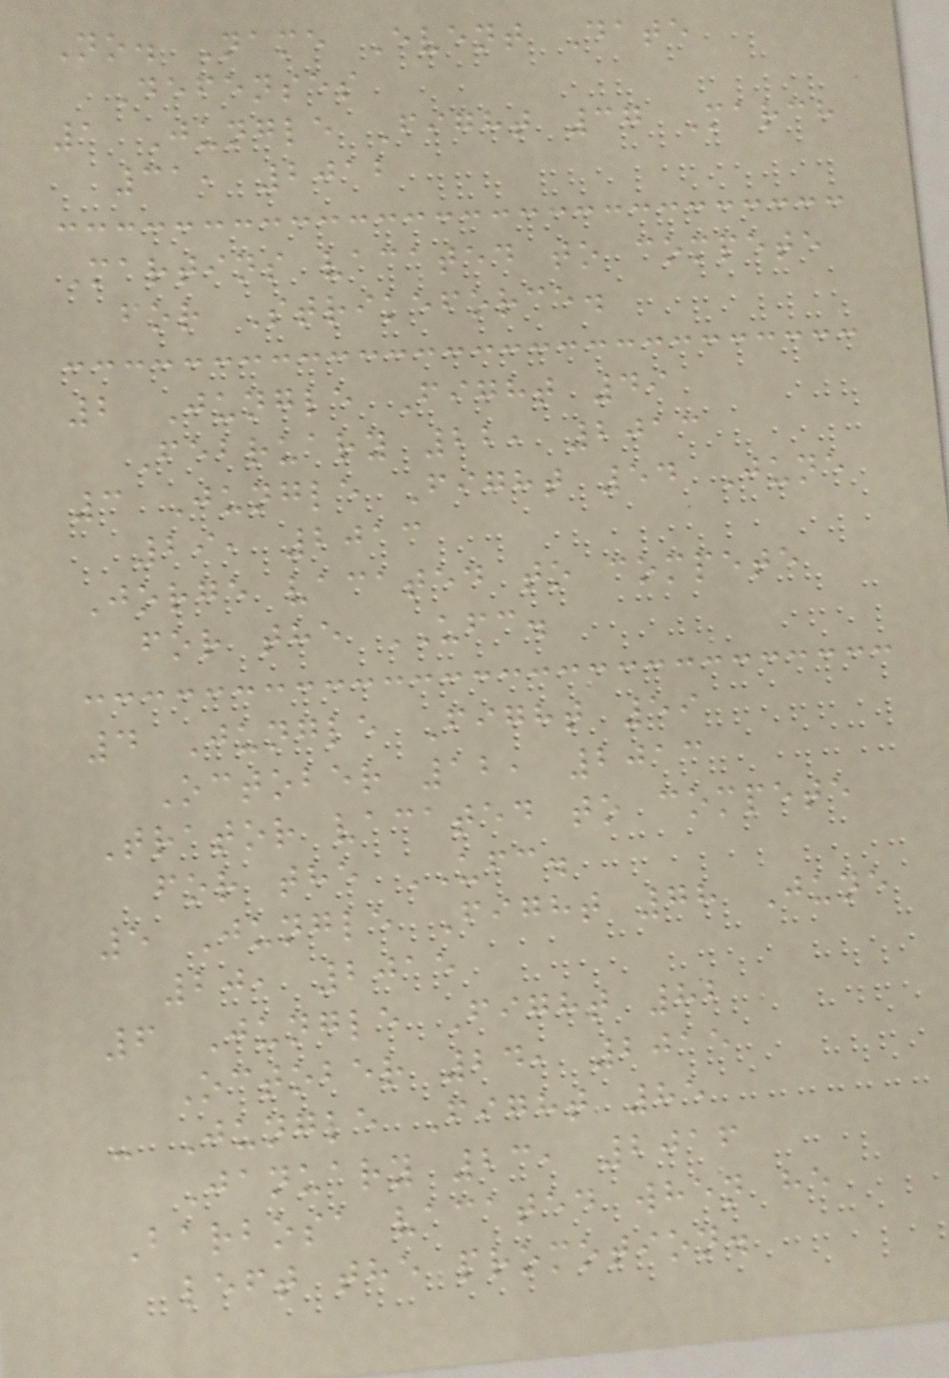No. Name Event Date
Defenses
1 Jungle Fight 37 March
31, 2012
Martins vacated to compete
for Strikeforce.
2 Jungle Fight 49
February 22, 2013
3 Jungle Fight 54 June
29, 2013
Jorge vacated to compete
for the UFC.
4 Jungle Fight 59
October 12, 2013
Trator vacated to compete
for the UFC.
5 Jungle Fight 78 June
20, 2015
6 Jungle Fight 82
October 24, 2015
- Jungle Fight 85
January 23, 2016
Barbosa vacated when he
left the promotion.
